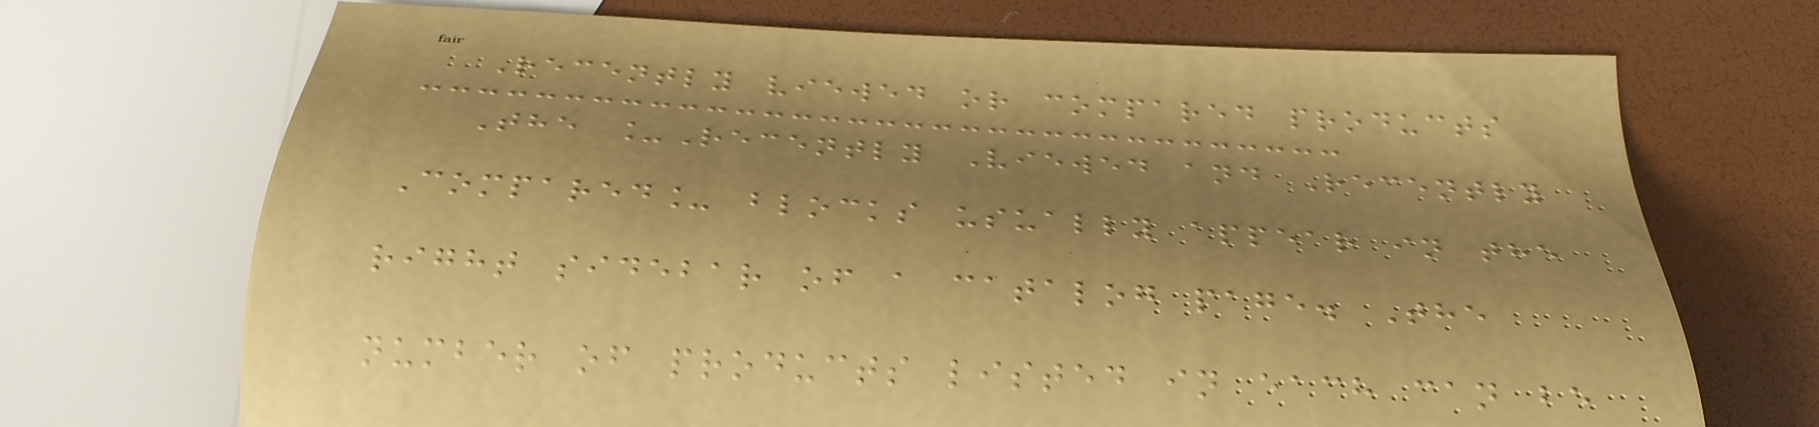Recently viewed or compared products
The _Recently Viewed and Recently
Compared_ blocks usually appear in the
right sidebar of a catalog page. The
number of products listed in each can be
